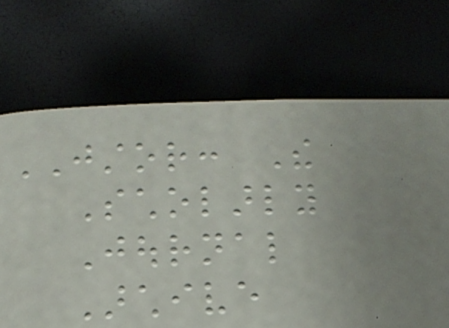JSTOR: The
Scholarly
Journal
Archive
